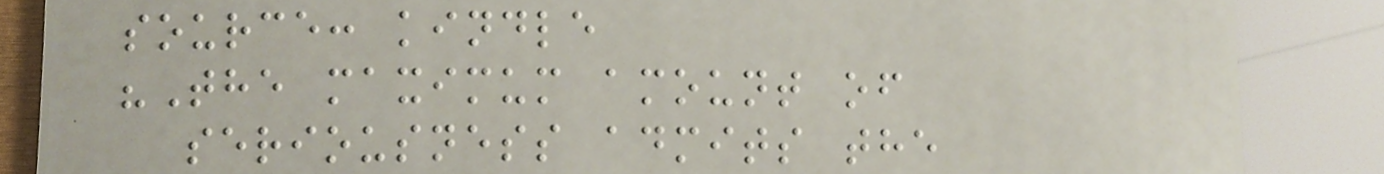source: kindle
"The maximum amount of
seriousness admits the
